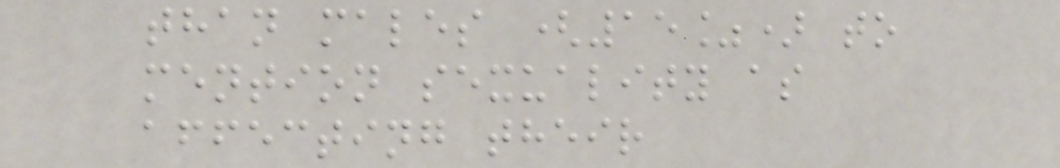than males (15%) to
mention sexuality as
affecting their
